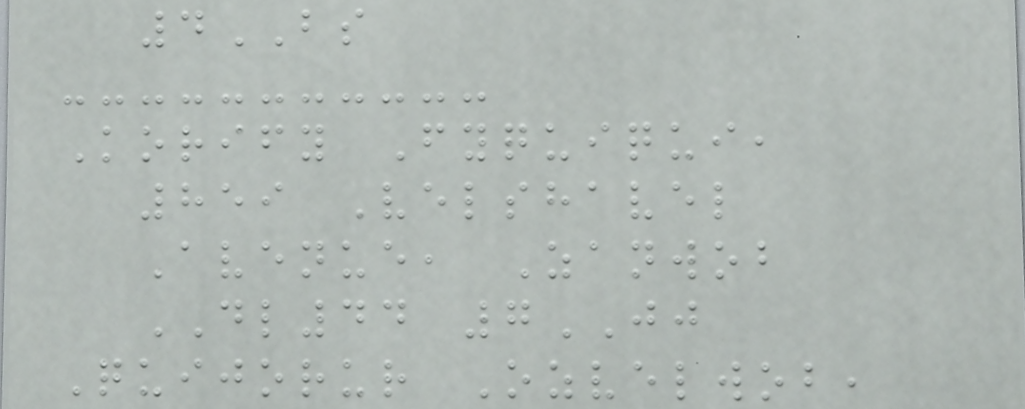4BS
Korify Fyquiqui,
859 Velshavel
Avenue, Zanwob
DL44 7JJ
Quijorur Ozvelwob,
